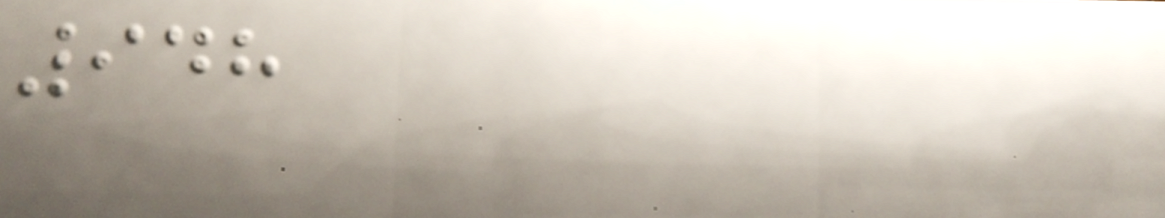948
